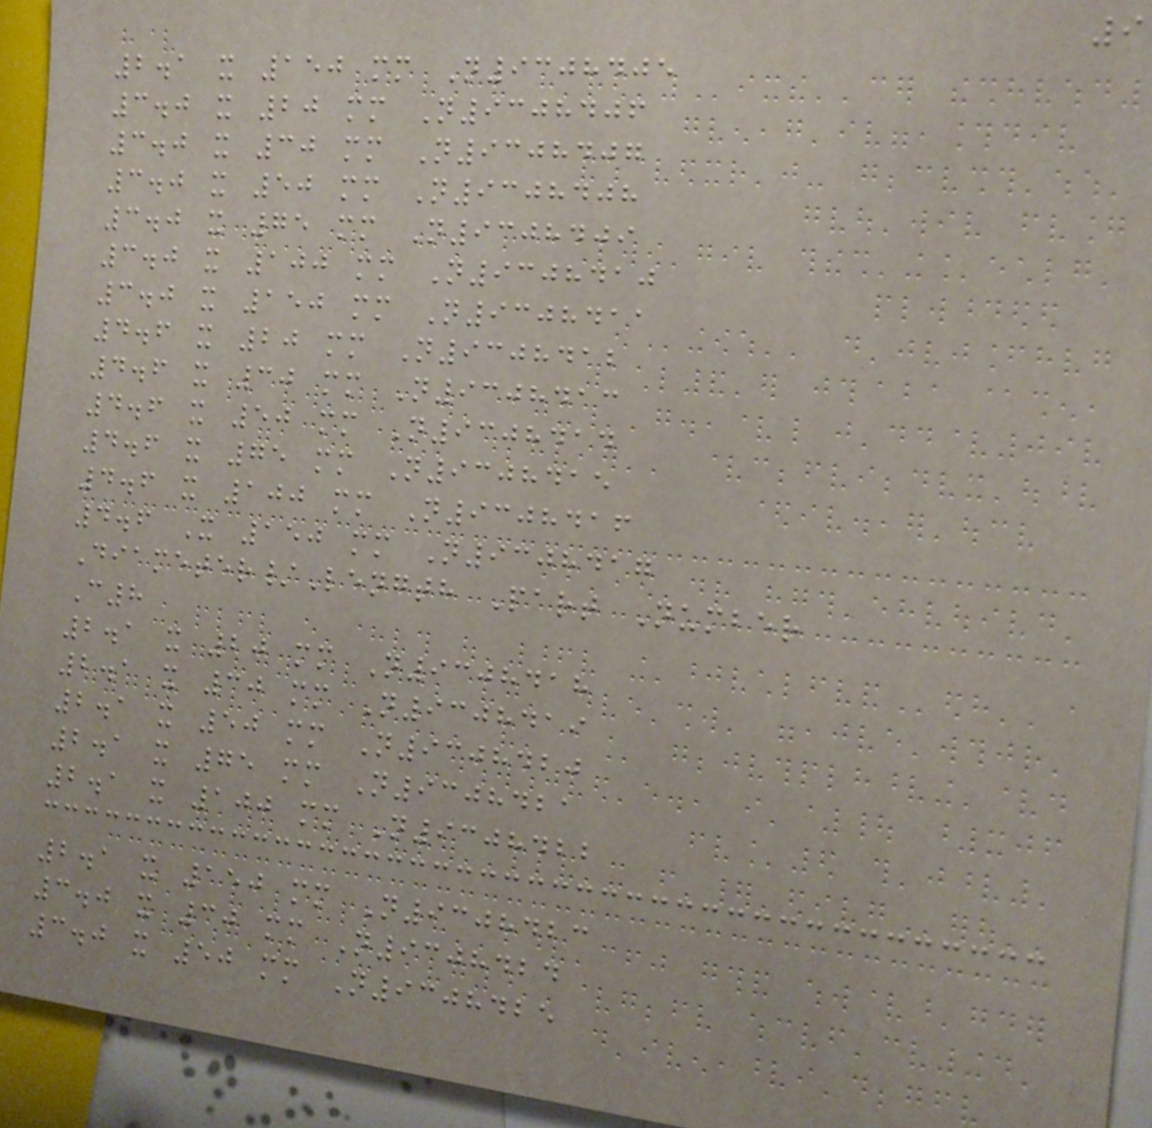9
2.1 x 150 mm N9308405
3.0 x 20 mm N9308406
3.0 x 30 mm N9308407
3.0 x 50 mm N9308408
3.0 x 75 mm N9308409
3.0 x 100 mm N9308410
3.0 x 150 mm N9308411
4.6 x 20 mm N9308412
4.6 x 30 mm N9308413
4.6 x 50 mm N9308414
4.6 x 75 mm N9308415
4.6 x 100 mm N9308416
4.6 X 150 mm N9308417
Diameter/Length Part Number
C8
2.1 x 20 mm N9308418
2.1 x 30 mm N9308419
2.1 x 50 mm N9308420
2.1 x 75 mm N9308421
2.1 x 100 mm N9308422
2.1 x 150 mm N9308423
3.0 x 30 mm N9308424
3.0 x 50 mm N9308425
